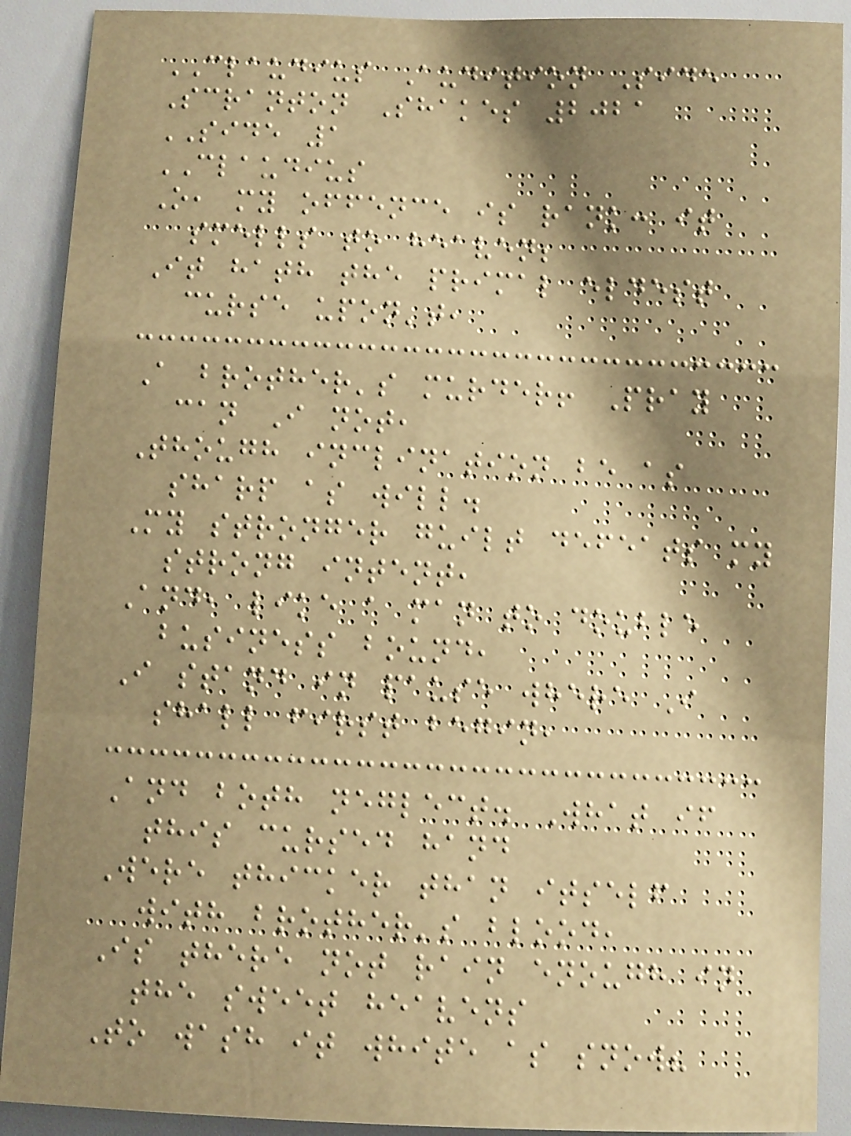CLAUDIUS Audition Side
Scranton Shakes 2021
SIDE 1
CLAUDIUS
O, my offence is rank: it
smells to heaven;
It hath the primal eldest
curse upon't,
A brother's murder! Pray
can I not,
Though inclination be as
sharp as will.
My stronger guilt defeats my
strong intent,
And, like a man to double
business bound,
I stand in pause where I
shall first begin,
And both neglect. What if
this cursed hand
Were thicker than itself
with brother's blood,
Is there not rain enough in
the sweet heavens
To wash it white as snow?
